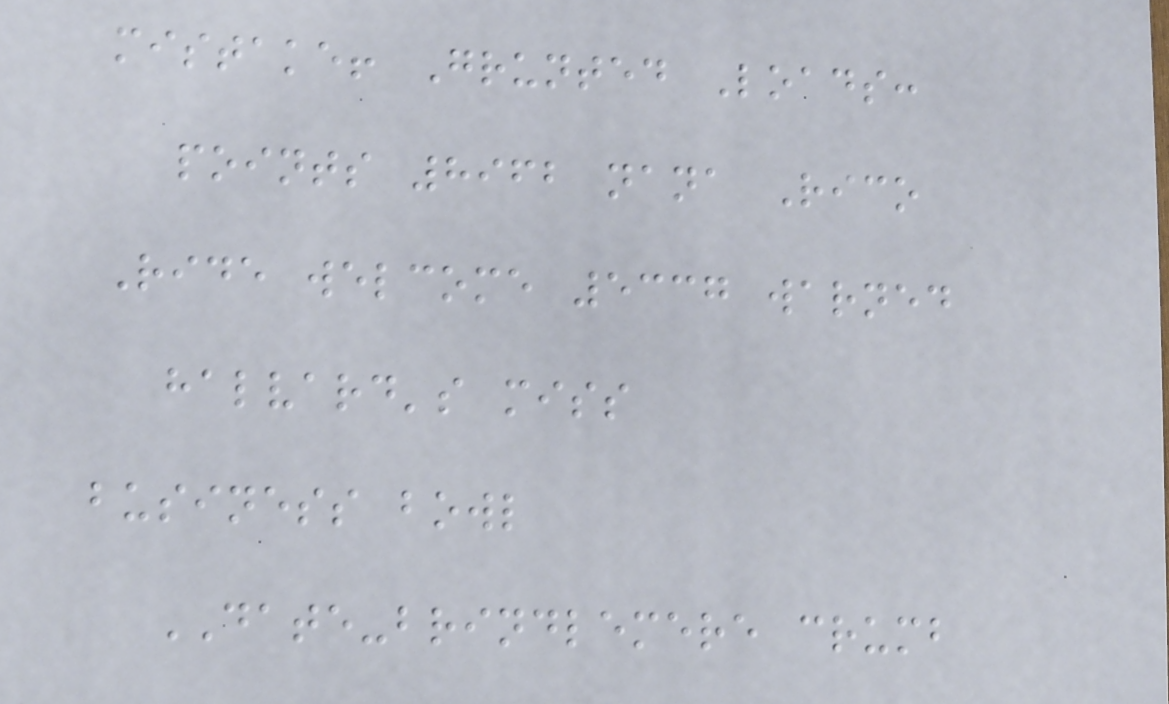mistake! Grunted Loads:
points 8962 nana Rico
Ride welcome 5337 warned
halvard's miss
business bowl
DATE-brindlemere crumb
